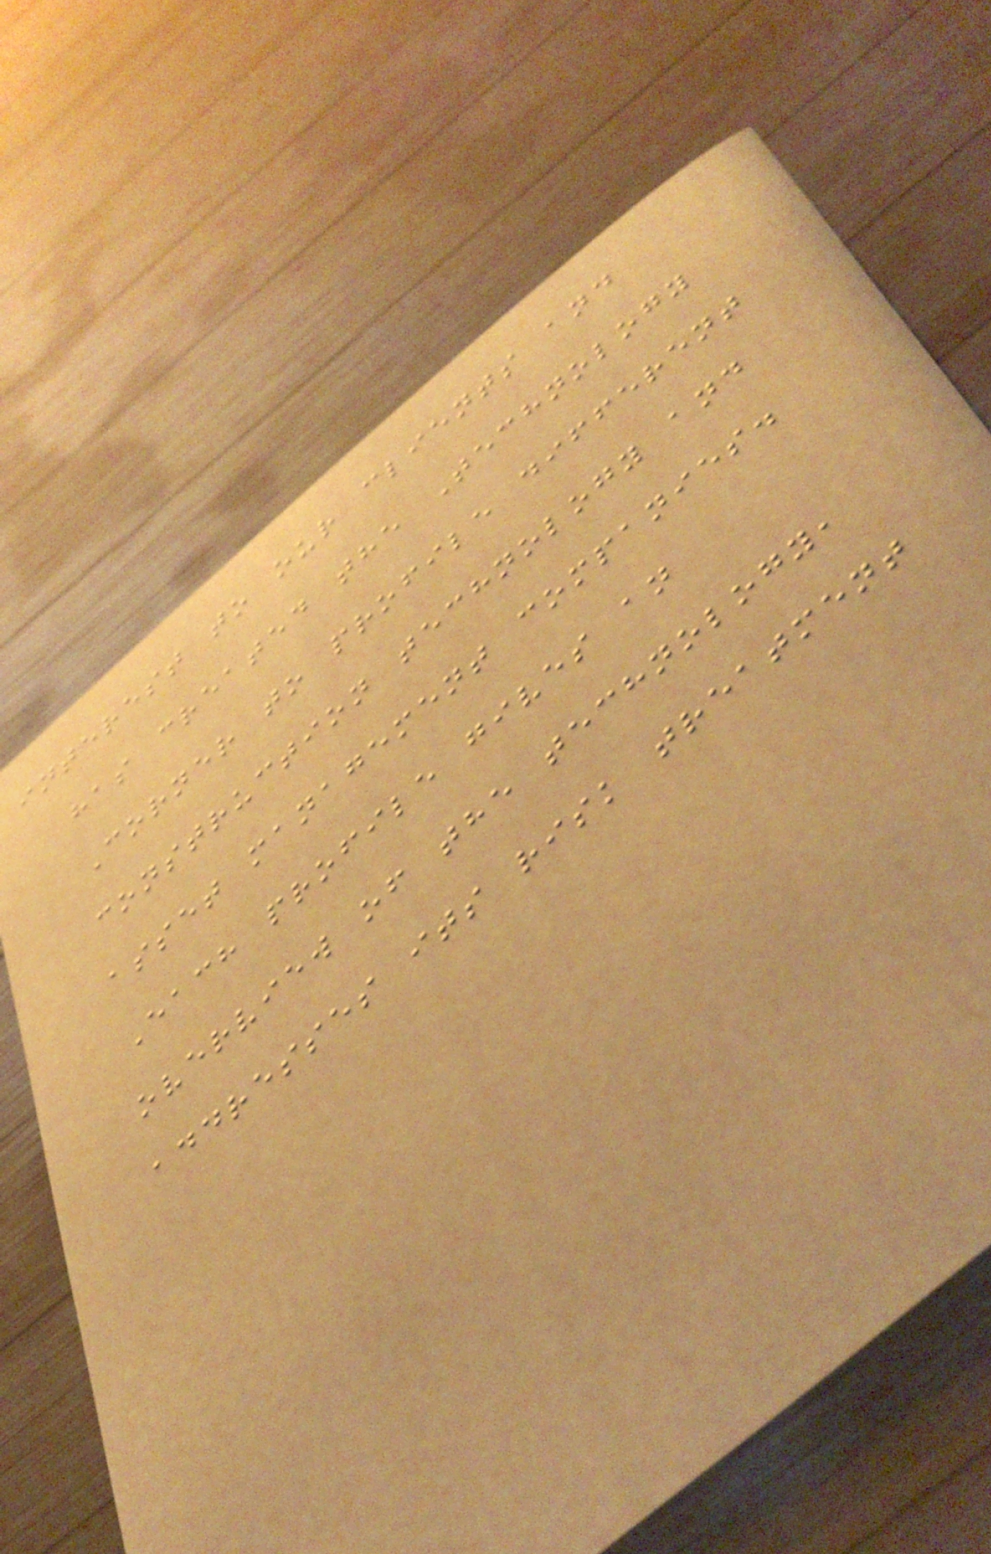interest to our clients and
has created the Technology
Corner to profile different
construction technology and
asset management companies.
Each profile gives an
overview of the technology,
addresses its risk treatment
